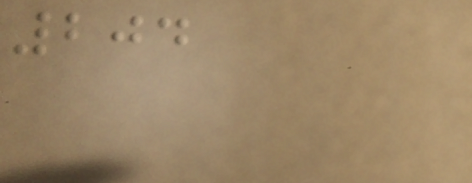204
